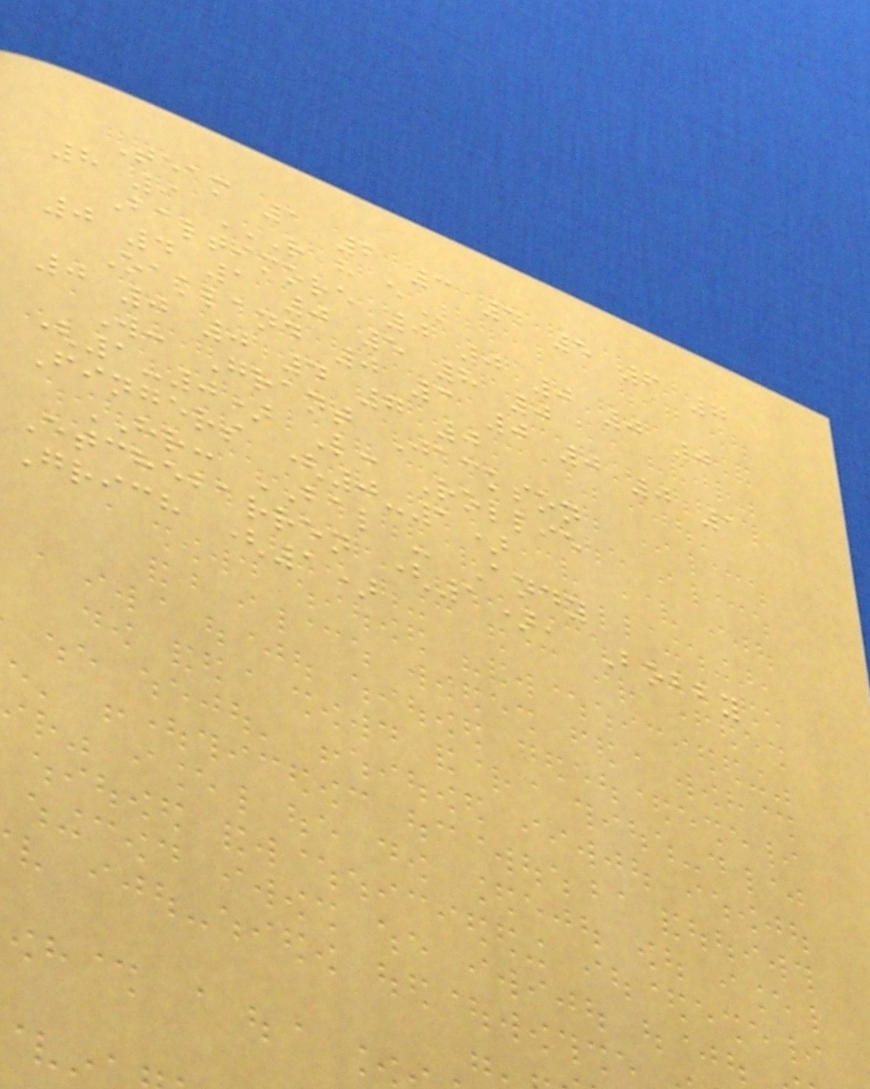Team 1 2 3 4 5 6 7
8 9 R H E
Baltimore 0 0 0 0 0
0 4 1 0 5 8 0
Oakland 0 3 0 0 0 1
0 0 0 4 7 0
W: Grant Jackson
(1-0) L: Rollie
Fingers (0-1)
HR: BAL - Andy
Etchebarren (1), Bobby
Grich (1)
